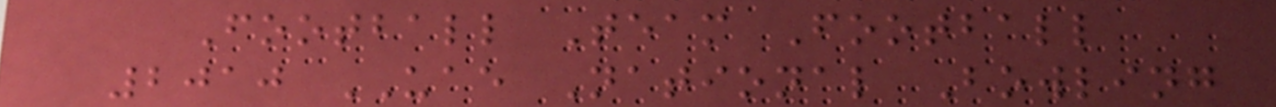Football Team Football
2010 UAE National Bowling
